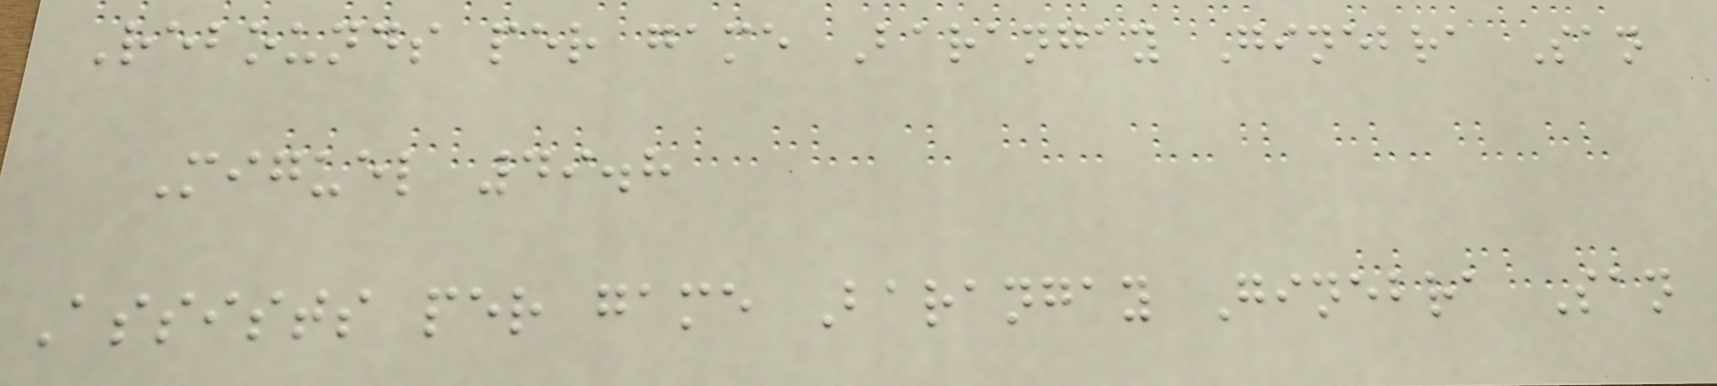Rebounds per game Barangay Ginebra San
Miguel 49.8
Assists per game Barangay Ginebra San
